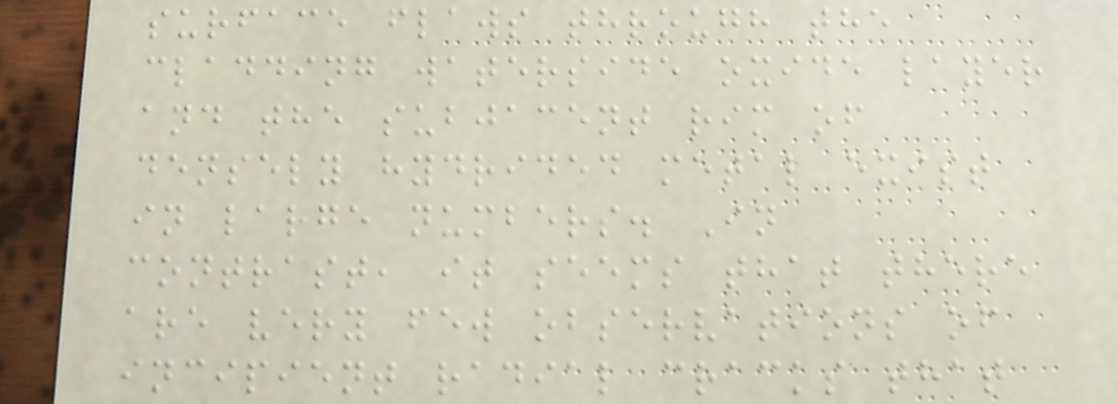surface flaws through the
cladding waterside oxide layer
and the subjacent rim of
densely hydrided metal exist
in large numbers. In
contrast, it seems that there
are very few observations of
incipient radial cracks that
